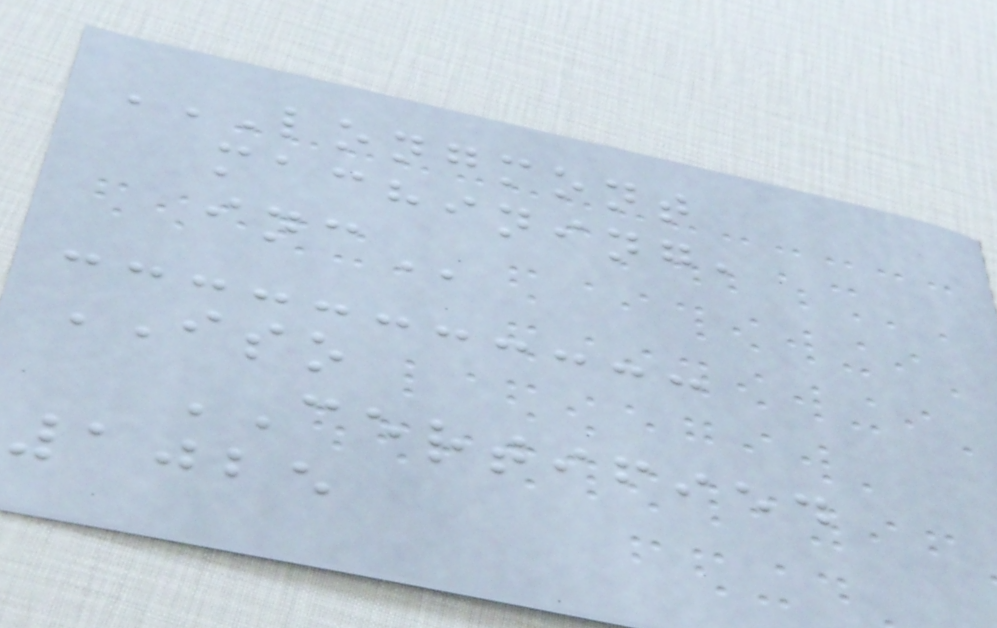LONGMONT
MACHINING,
INC
ISO
CERTIFIED
1025
